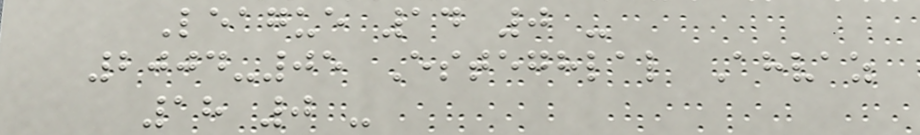League 14 0 -
2004-05 Esteghlal Ahvaz
18 0 -
